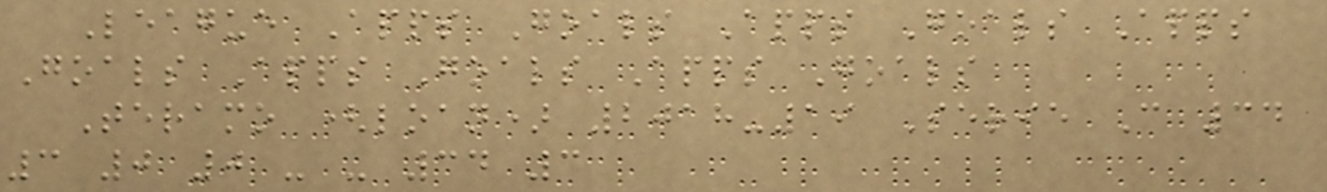League Apps Goals Apps Goals Apps
Goals Apps Goals Apps Goals
Teramo (loan) 2018-19 Serie C 34
3 0 0 - - 34 3
